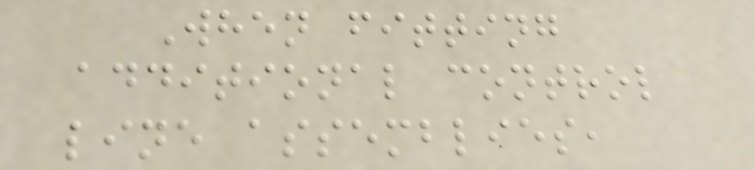When fitting
additional control
line assemblies,
